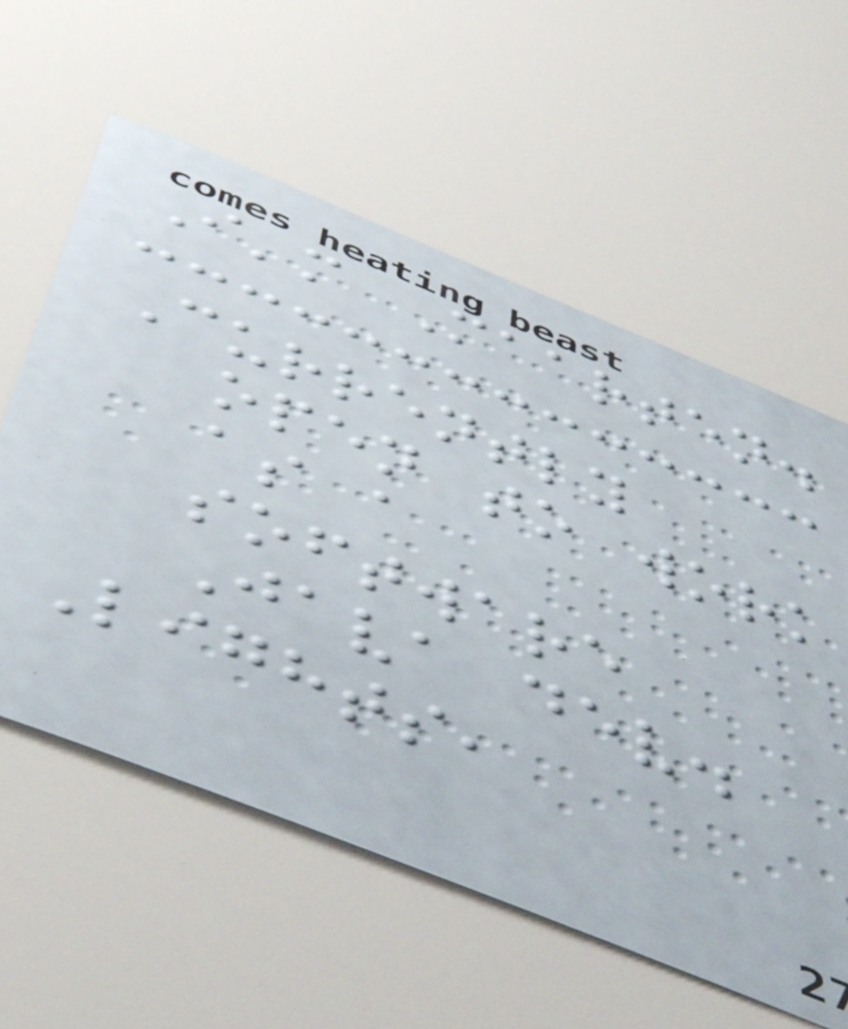I'm Maarten.
Currently
open to work
as a
software
Java dev.
Lights,
